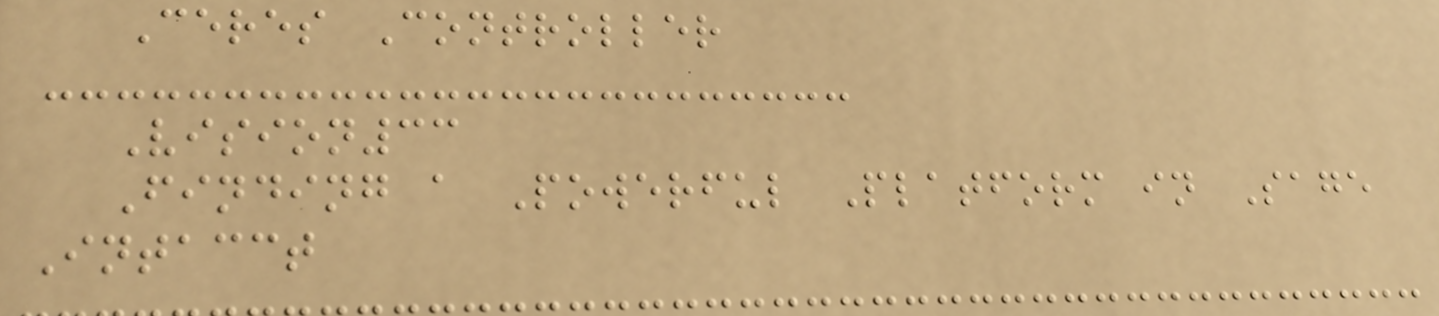Ceres Controller
Vision33
Finding a Powerful Platform in Sage
Intacct
